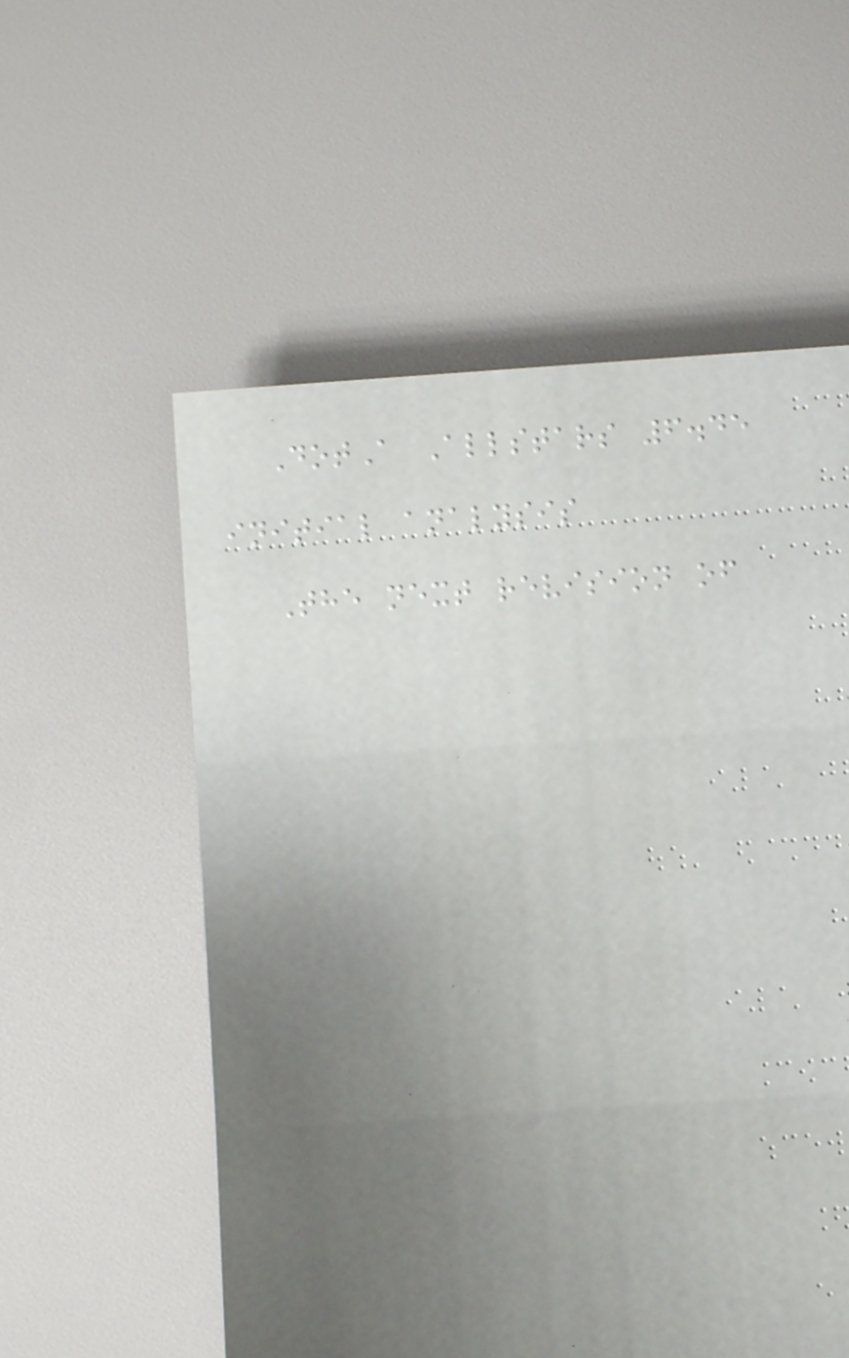DotA Allstars 6.45
initial analysis
The next revision of
